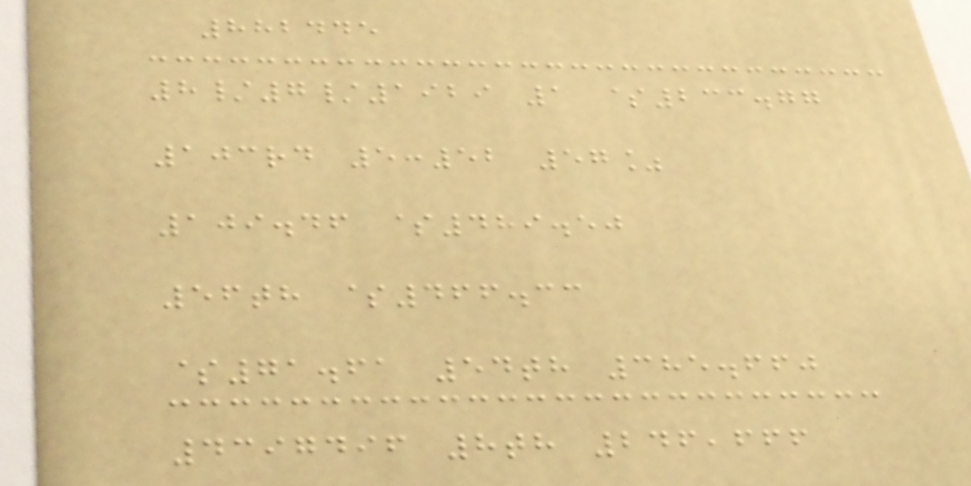882445
8/7/1929 1 $233.77
103rd 5:52 57%
109.46 $489.50
56th $466.33
$71.61 54th 385.660
4397496 8th 246,666
